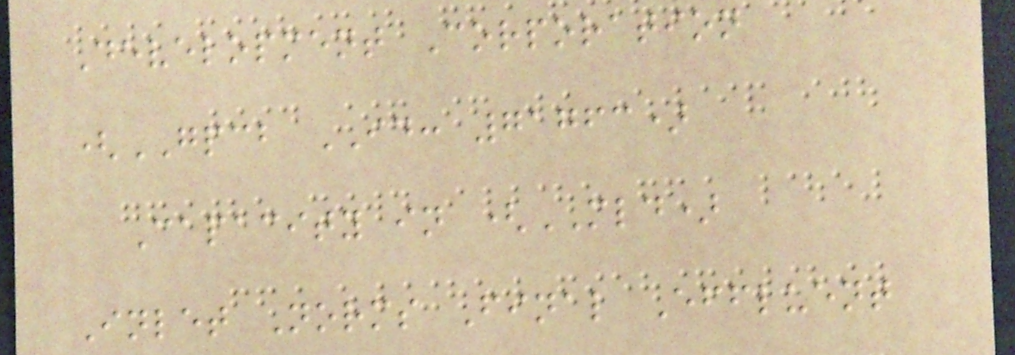Development Corporation
(GPCB ID: 71763)
Capacity in (MLD)
Inlet Norms Final Effluent
